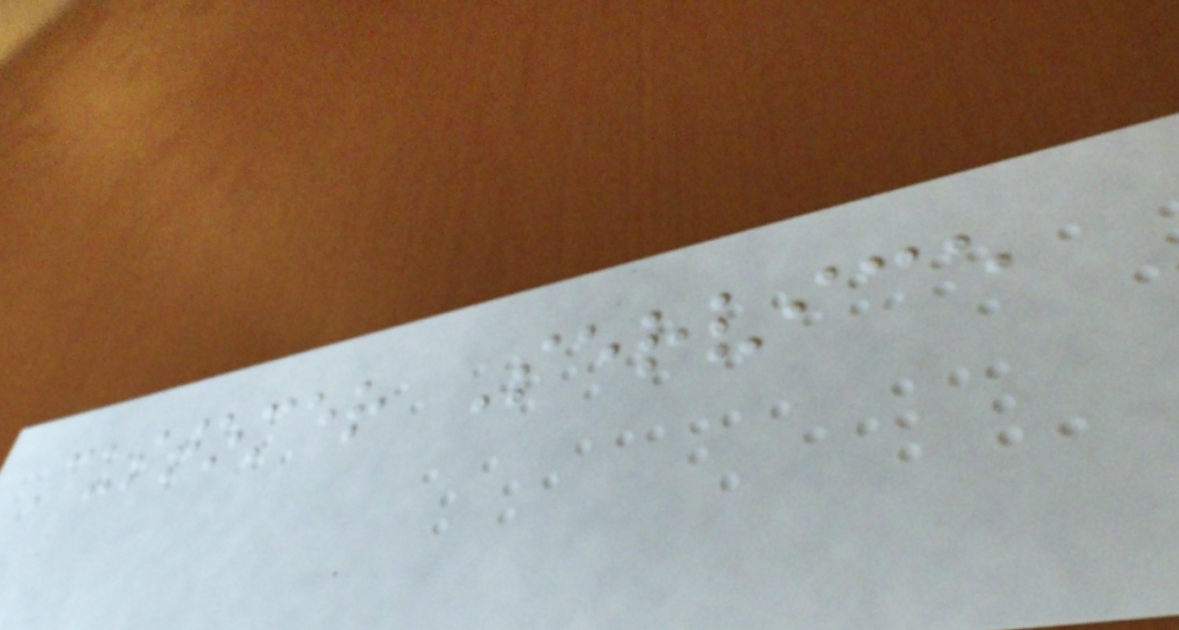Customer Service
